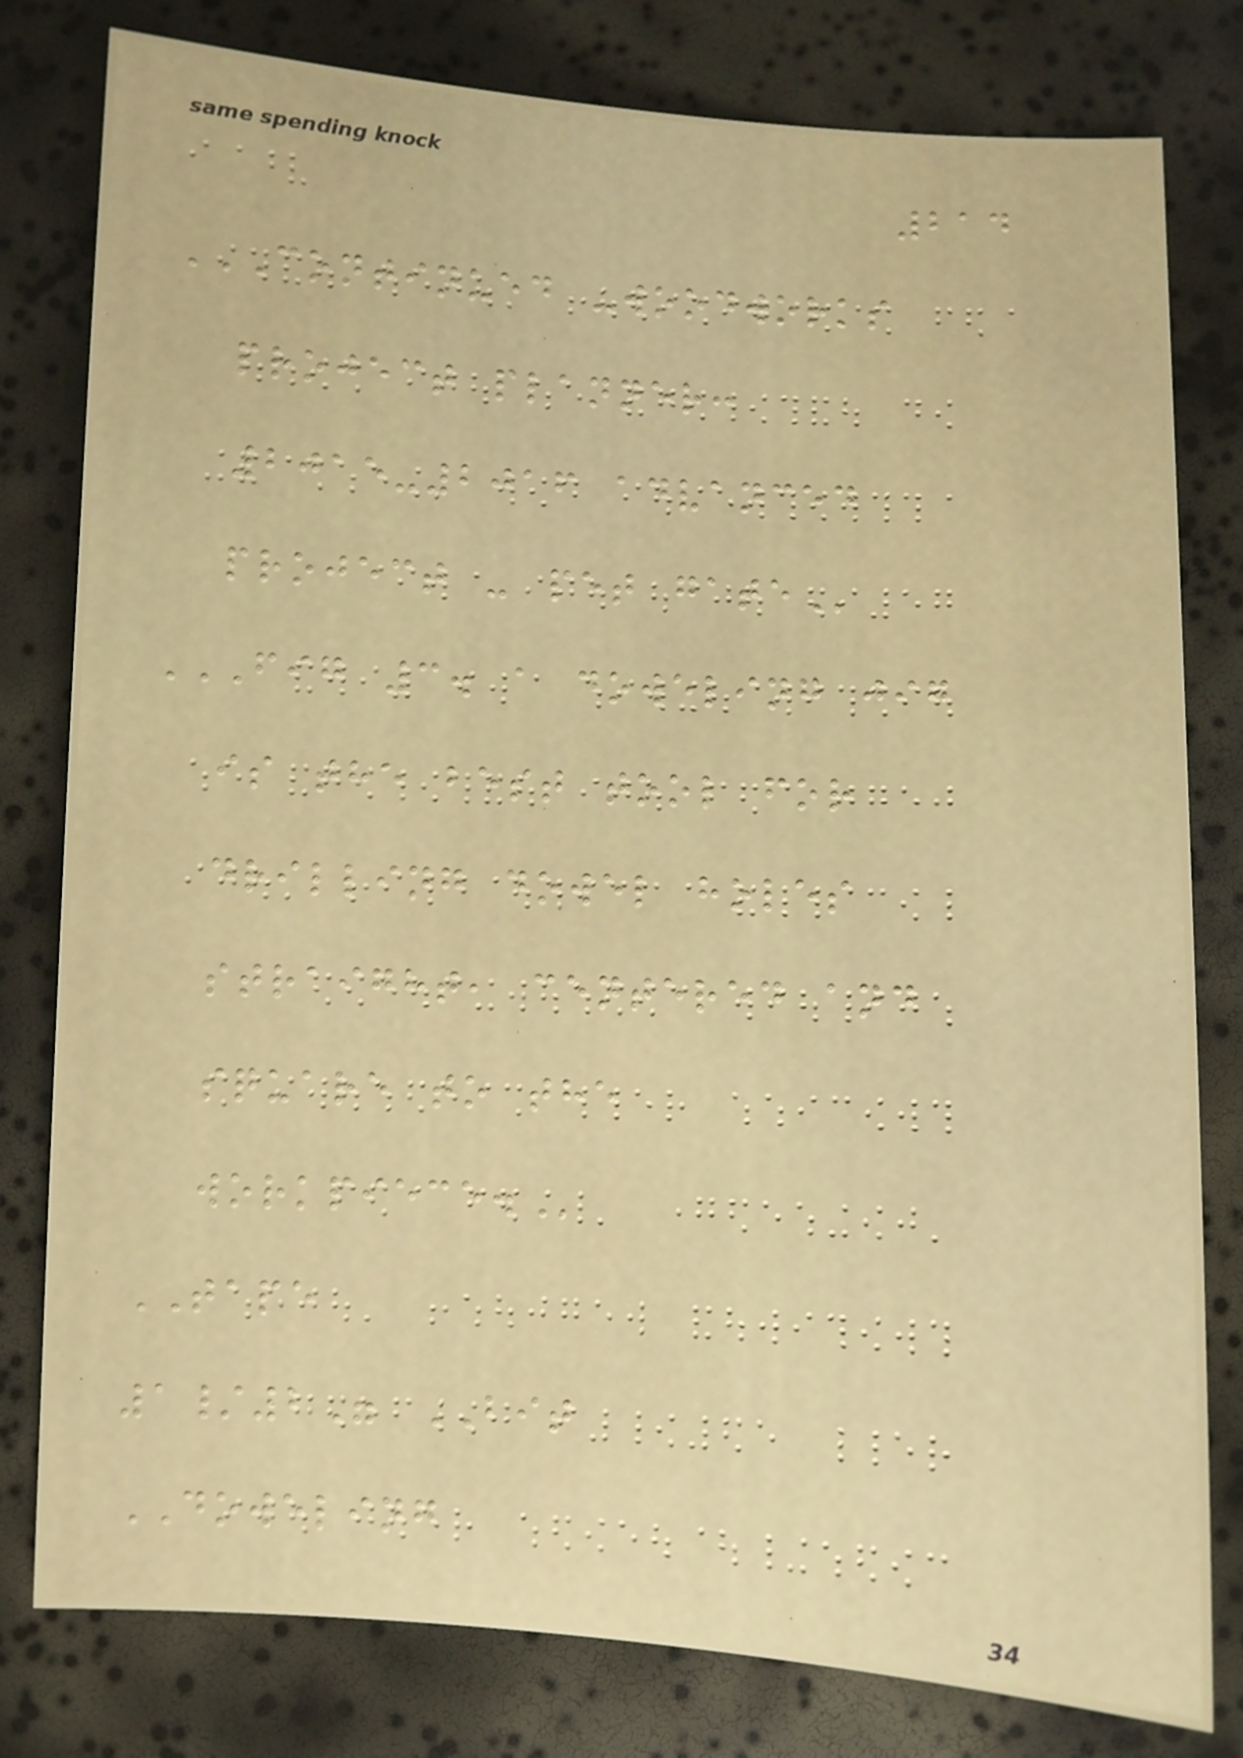214
CONTINUED -WOODWORKS
PROJECT PLANNER:
2015-2016 ADVANCED
PROJECT - PET GATE
FIG 3. A DOWELING JIG
IS THE BEST TOOL FOR
DRILLING DOWEL HOLES
STRAIGHT, CENTERED AND
SQUARE TO THE
WORKPIECE.
TAPE
1/2" BIT
DOWELING
